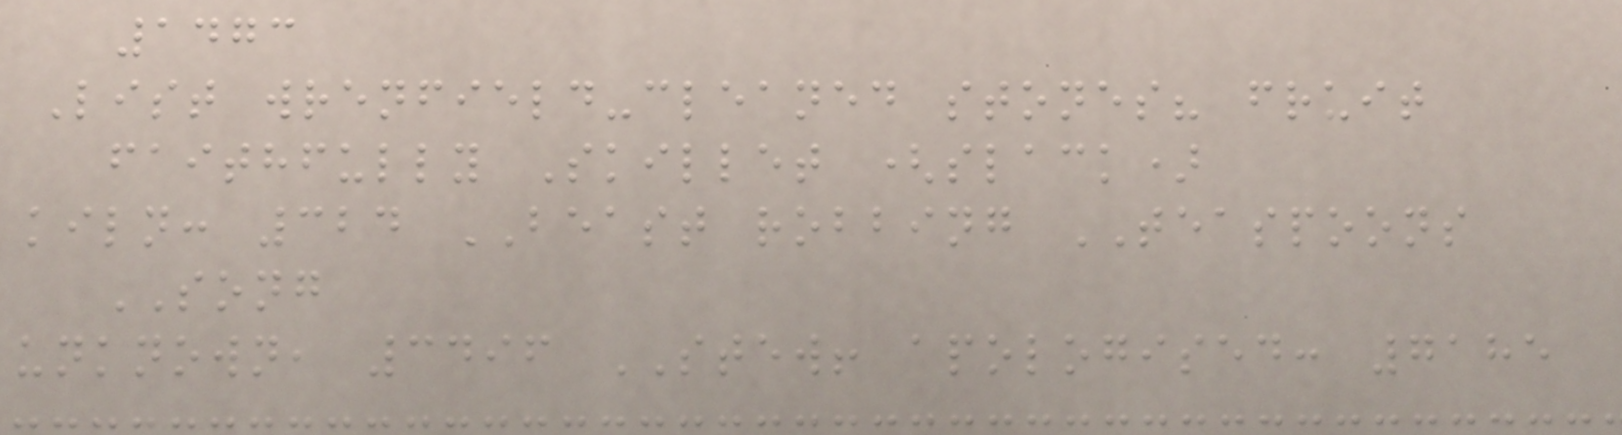1473
List wrenfield-cleaned stones? fruit
faithfully Skillet (slack)
kiln: 324 BEAST robbing TEASPOONS
SONG
unknown, 3496 STEW! apologised: 7185
